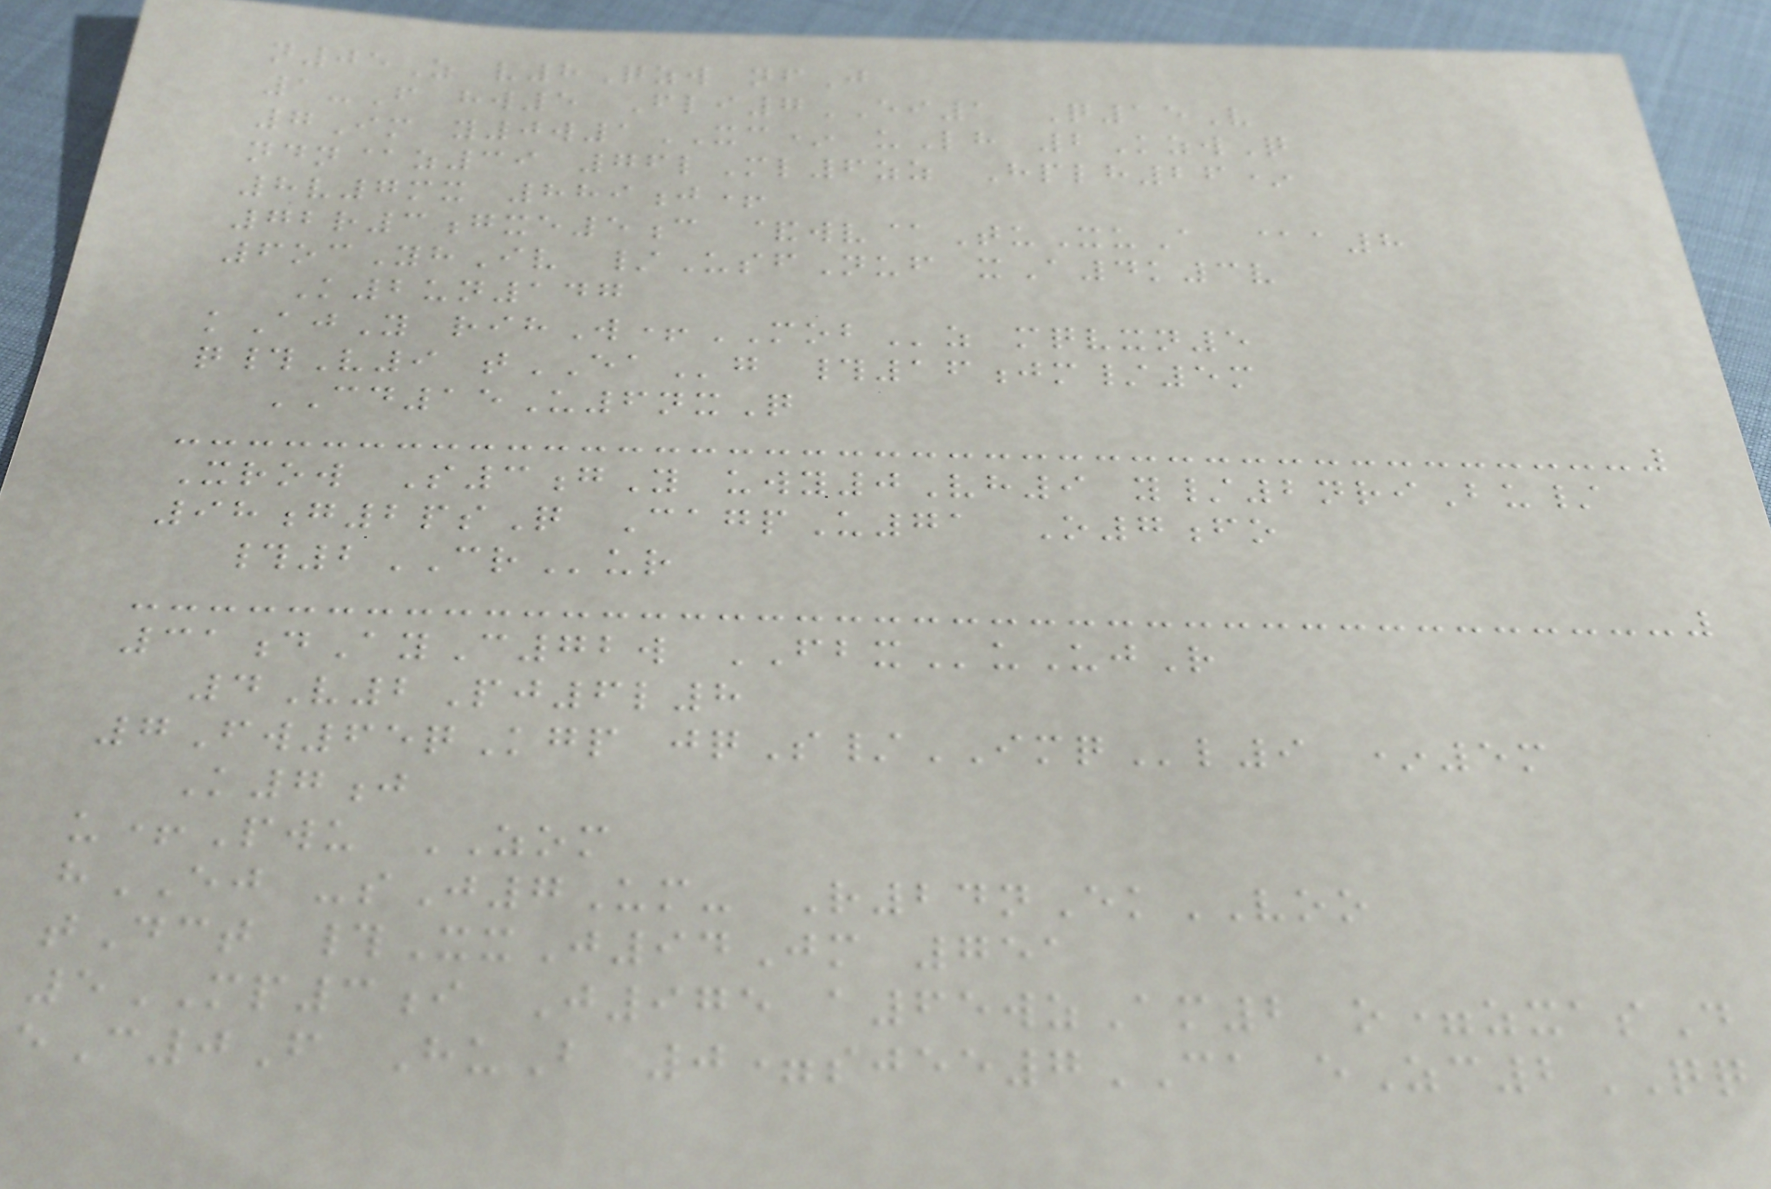n05Z v8Qzw nfJ
1-F hw5 Fli7EI1 Q15V
7Im y0w1XC* uLh 2KzwQ
ndn@z39 76lMl6zz Hplh26*
8v7mx 889j+
72r3gxe5c &wv@TuXuA @a8
6ocYhIv /UsfNuf xA4k3v
K2un147
kAjY rihW+MOBz mqvxn5
q#V9 tEAg #16jm/5m
CD15U6nxQ
Xrow S3gY uwy0Vh9 y/2nriBu/
98g2psQ CagpU71 O7fo
#2CRur
31dAyC72w FBXuUjR
4V2Pj6l8
7Fw65qKgp jqS/IMQl9 *5m
K7j
u+Pwu ZOM
hEJ -sJ7Um- R24nEkVOO
tDct #XxJ94Jm 751
5MP3i J975 a65wzAm2 o=zxasD
eC0F HuB 0=sjee7CA eZc2QQ
